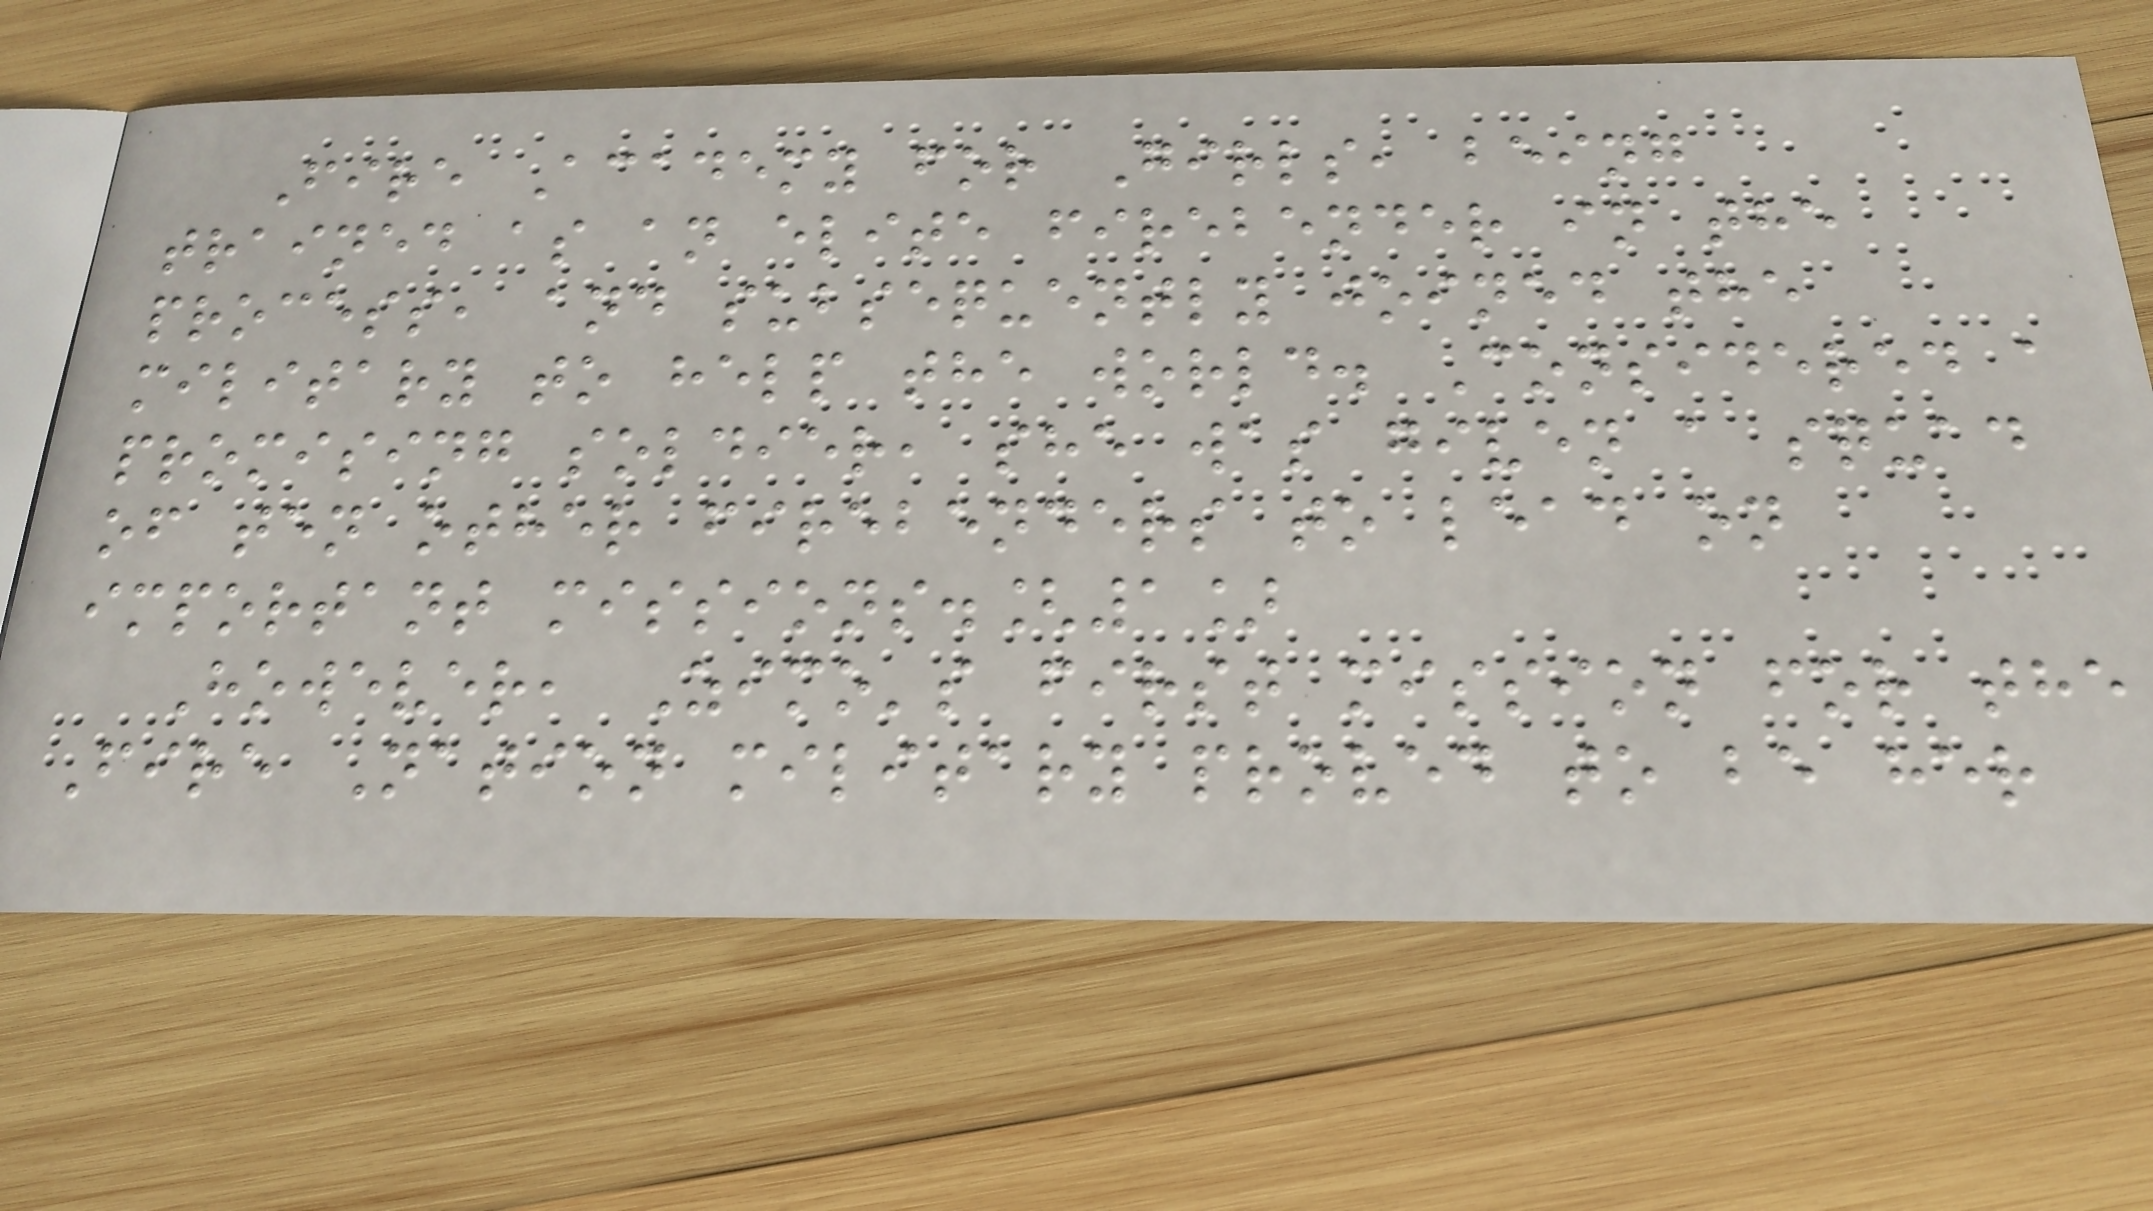Fire Academy for Girls, being
trained as an elite firebender in the
process, and subsequently joined the
military to help the world. Considered a
promising soldier, she was given a squad
of ten other firebenders to lead on
important missions.[1]
However, Zimo's first mission for the
Fire Nation military proved to be her
